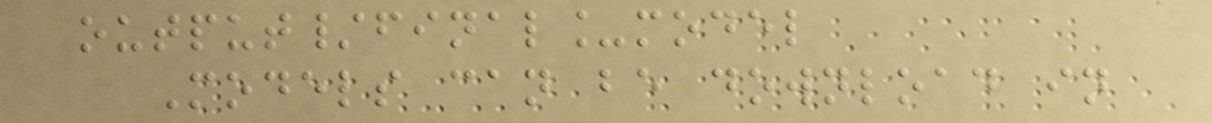output/final_model
Models can be download in
